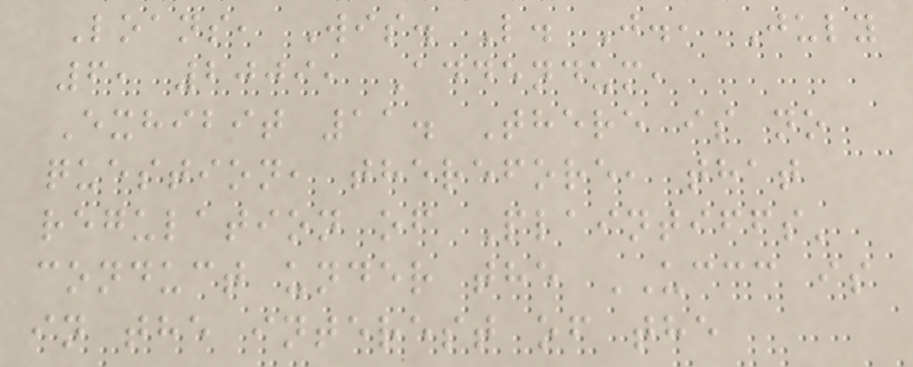Loans, Wis. L. J., July
6, 2009, Addendum,
Exhibit 11. There is no
question, therefore, that
regulation of Plaintiffs'
conduct under the UCCC is
in the interest of the
